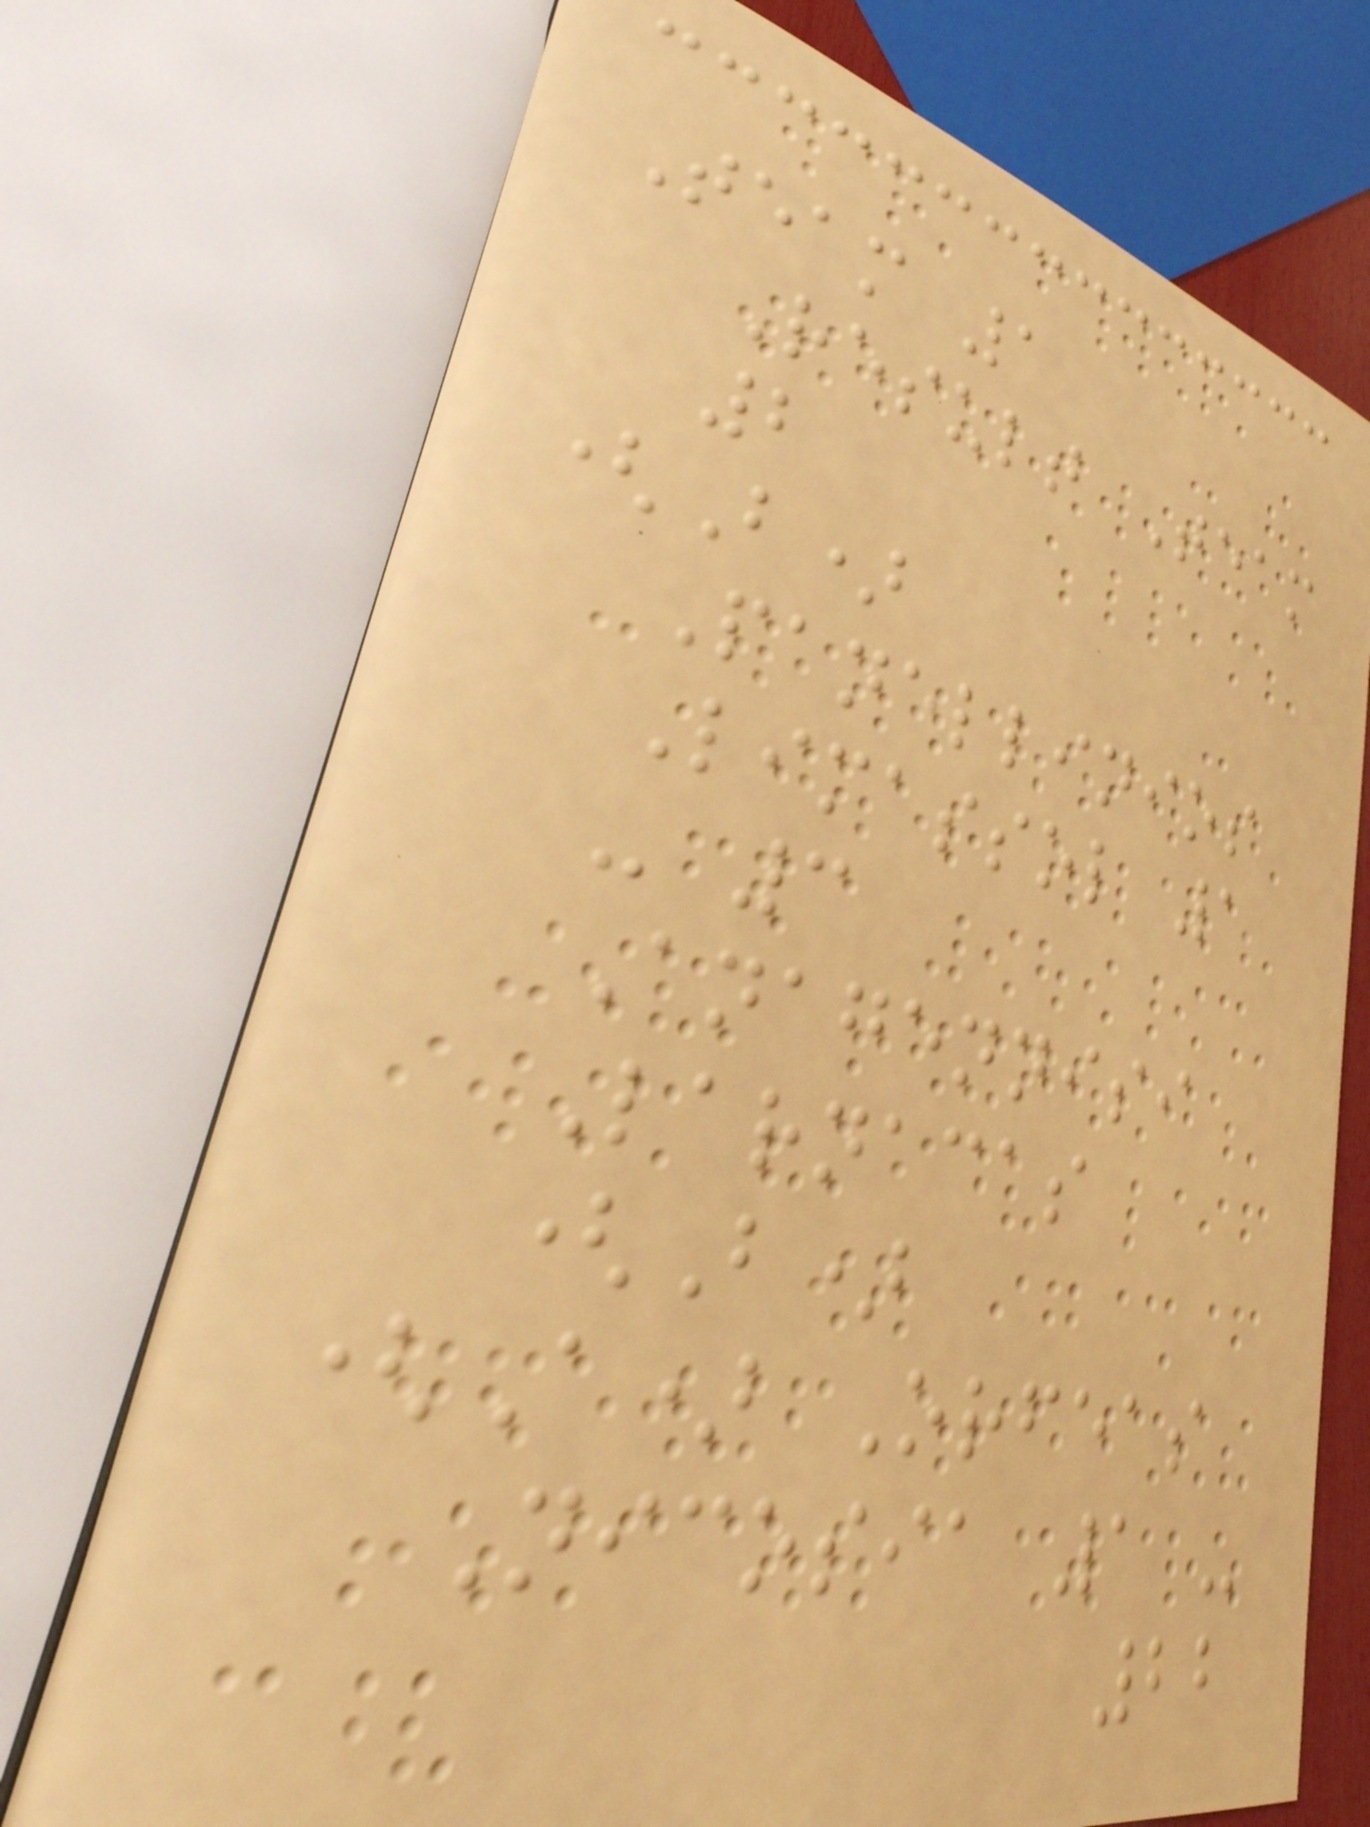Team 1
Result Team
2
(B)
Panellinios
Limassol 1
- 3
Anagennisi
Larnacas
(B)
(A) Orfeas
Nicosia 1 -
22
